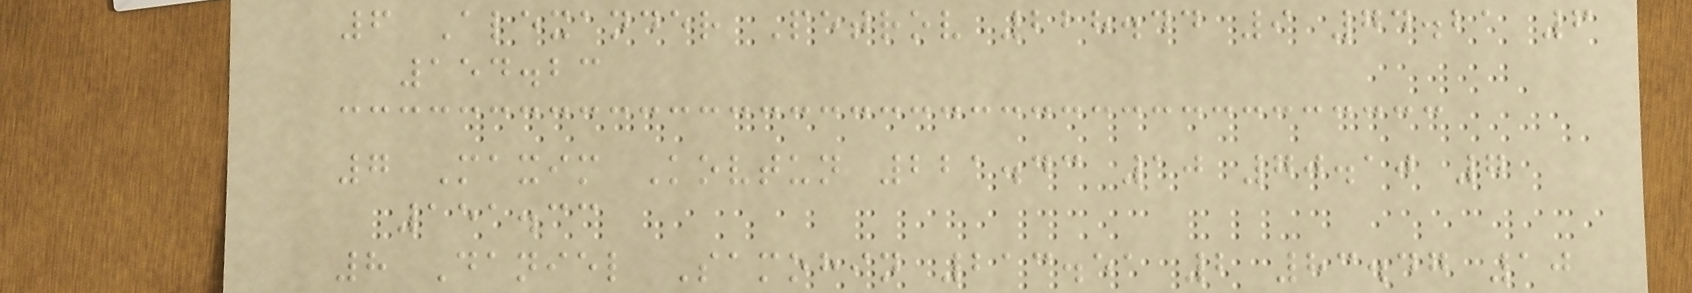6 Alexander Petrov 228.44 9 74.21 6
154.23
7 Maxim Kovtun 221.43 10 70.10 7
151.33
8 Daniel Samohin 213.51 2 83.47 10
